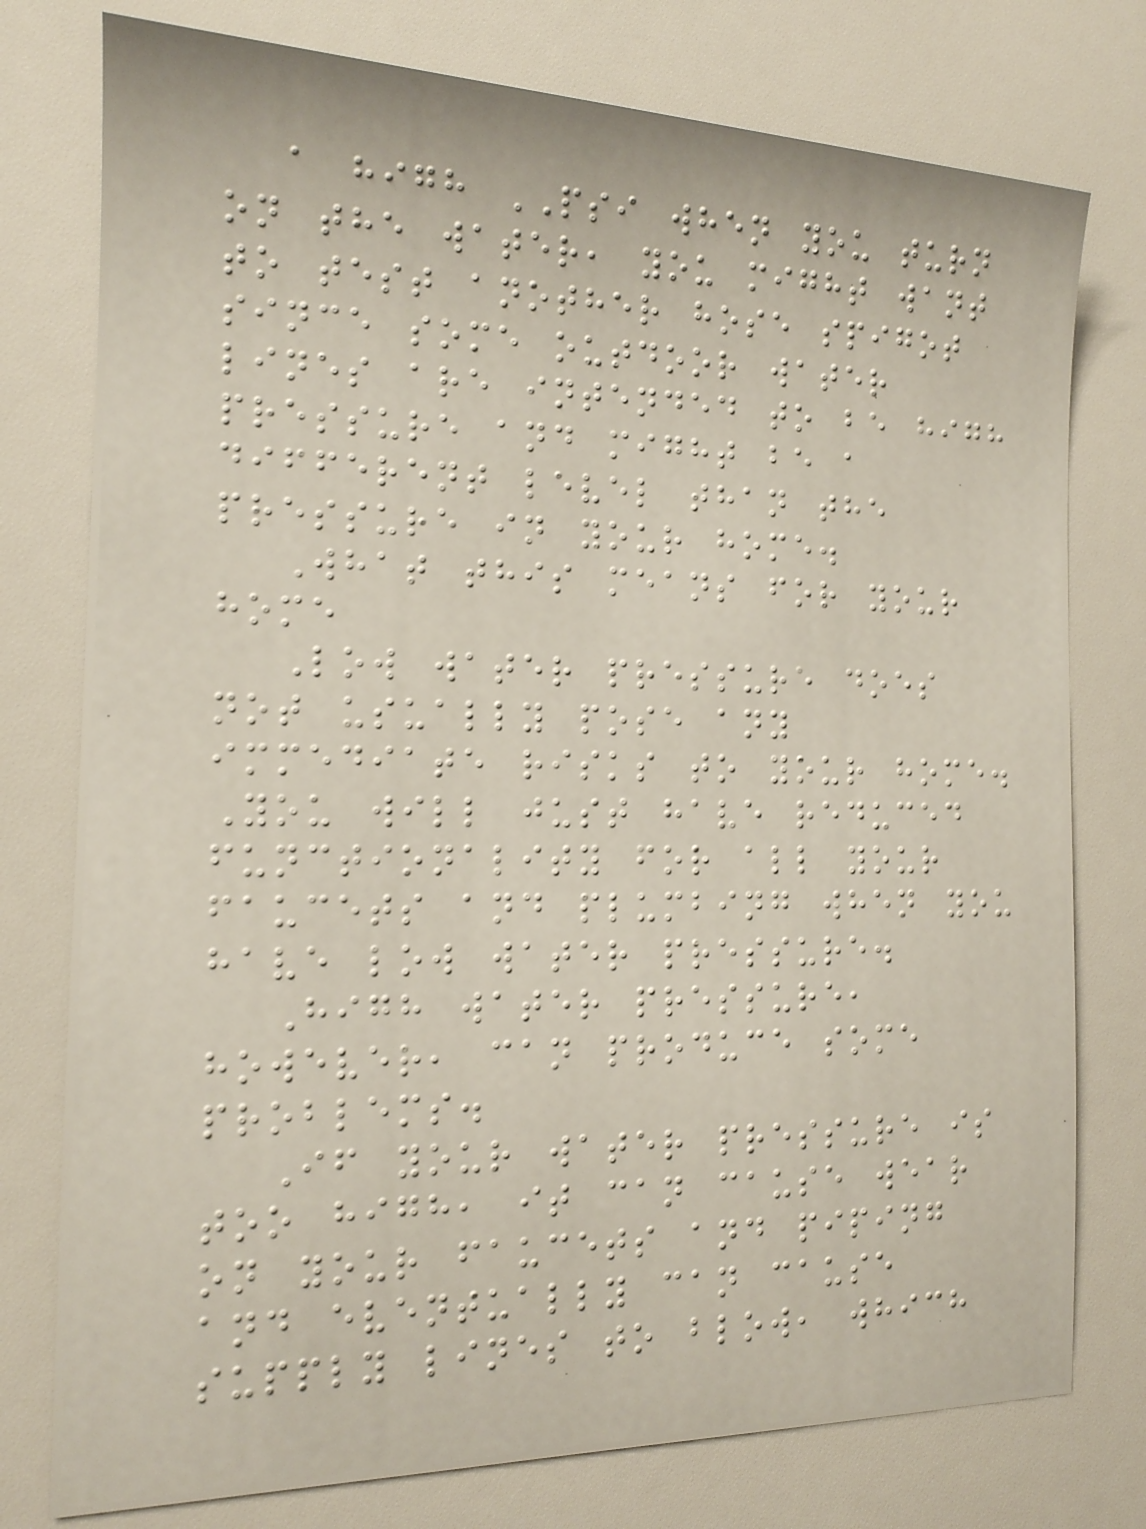a high PSI when you turn
on the water, you might want
to test another hose spigot
since some outdoor water
lines are intended to be high
pressure and might be a
different level than the
pressure in your home.
What this means for your
home
Low water pressure does
not usually pose any
immediate risks to your home.
You will just have reduced
functionality for all your
faucets and plumbing when you
have low water pressure.
High water pressure,
however, can produce some
problems.
If your water pressure is
too high, it can cause wear
on your faucets and piping
and eventually can cause
supply lines to blow, which
